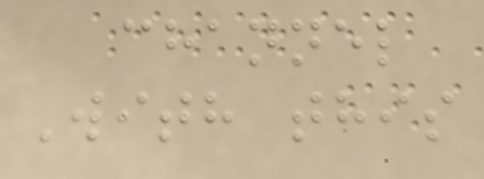channel
With this
